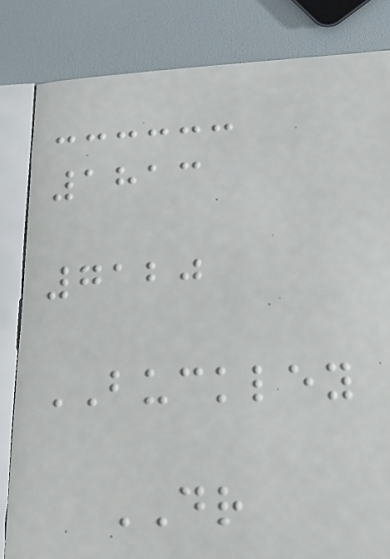1813
7120
BUCKLEY
DR
